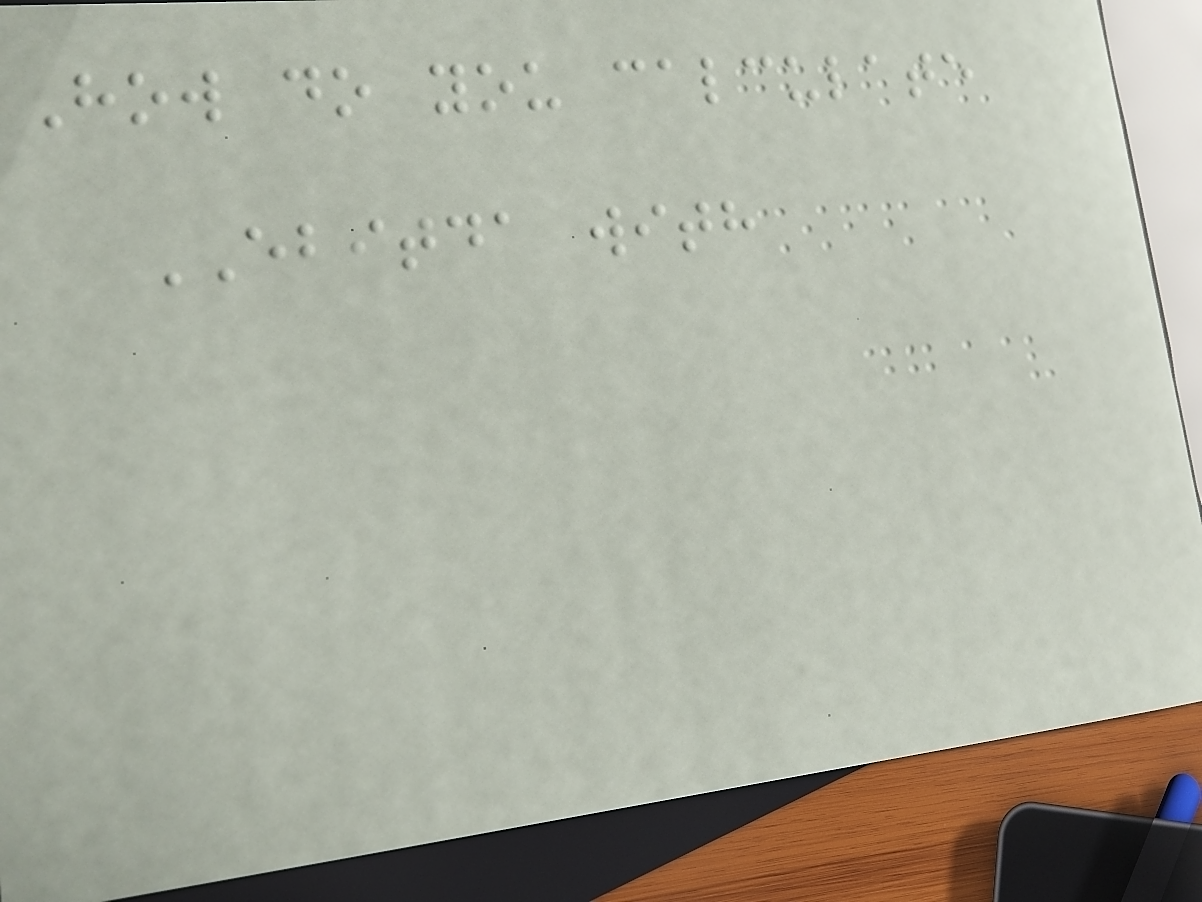How do you calculate
EBITDA with
